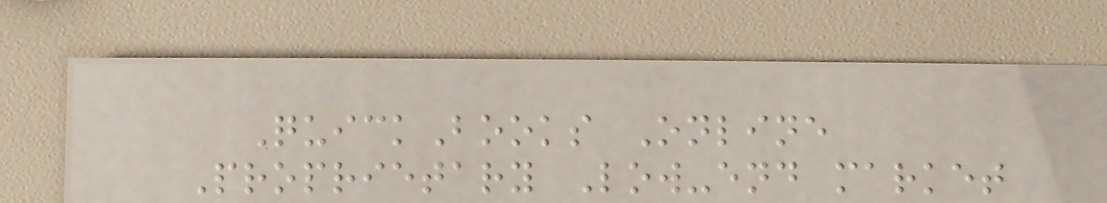QuickBooks Online
Proprietary Low-end market
